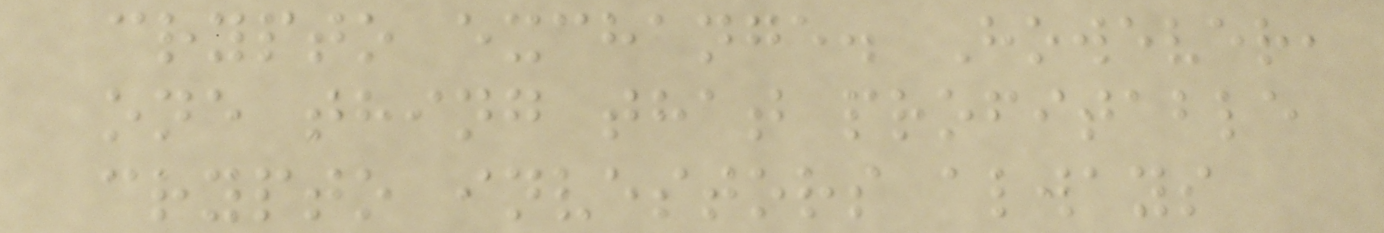crypto exchange. However,
one thing that profitable
crypto investors always
